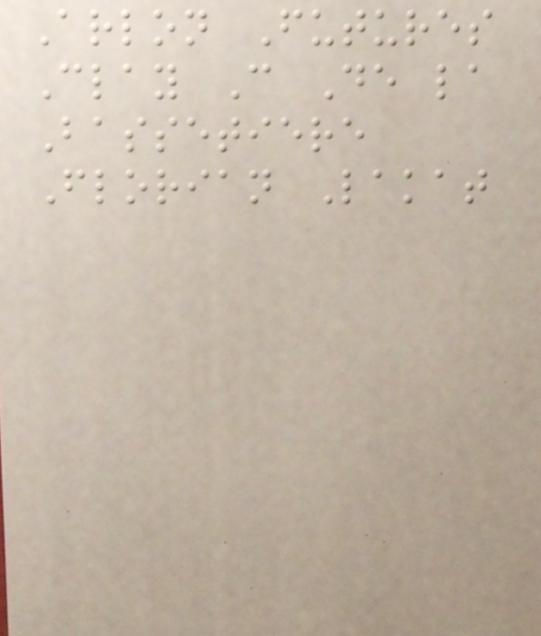Arlon Futures
Clay C De la
Bassetiere
Florian Lakat
